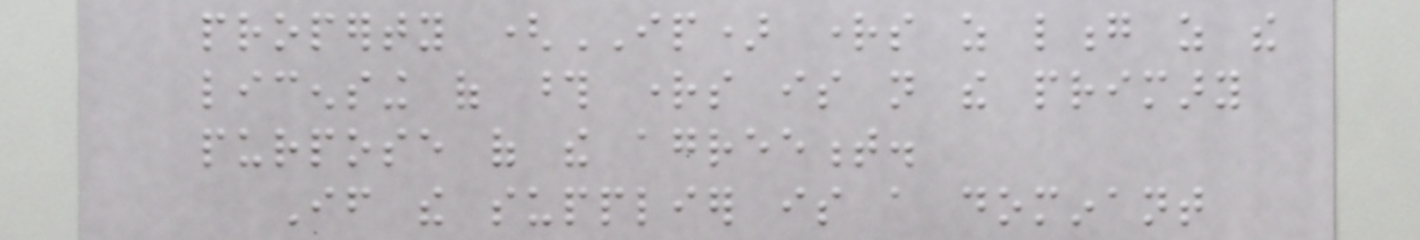property (IP) rights as long as the
licensing of those rights is not the primary
purpose of the agreement.
If the supplier is a dominant
